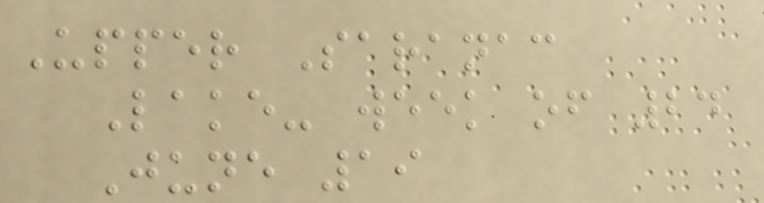Upper Saranac
Lake- week of 24
June 19
